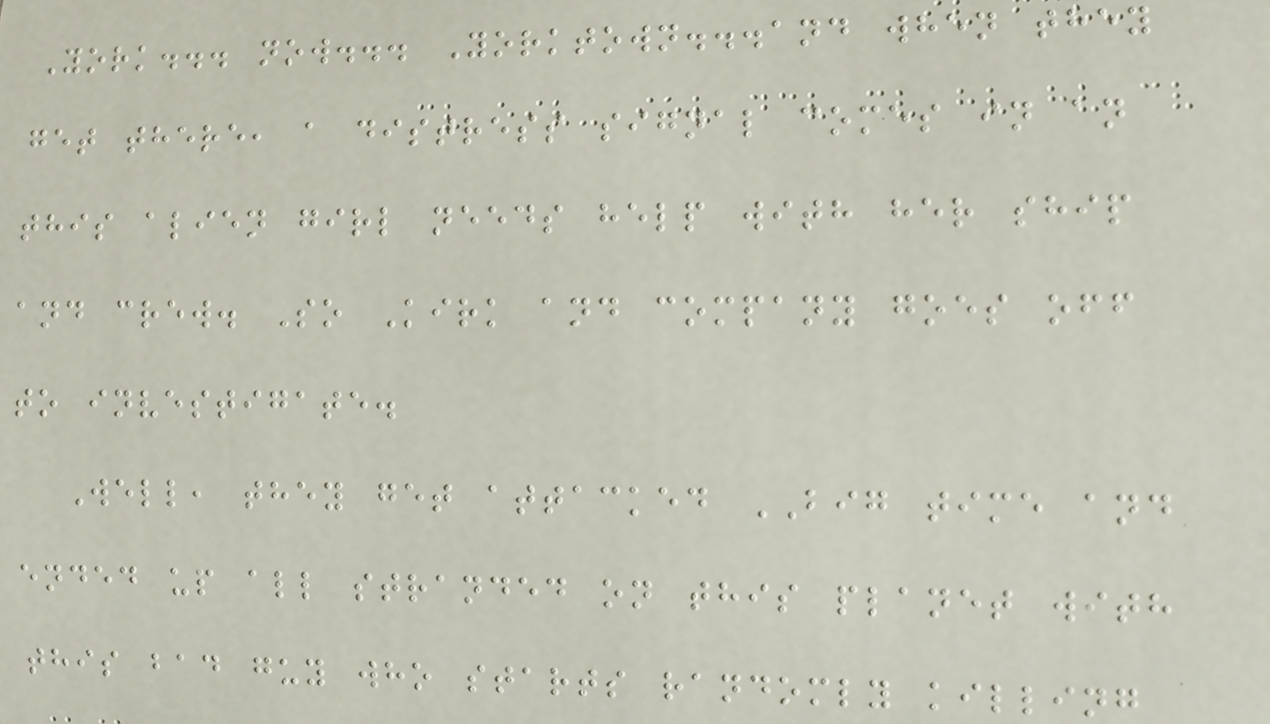York... now... Yorktown...and when they
get there, a distress signal comes in an
this alien girl needs help with her ship
and crew. So Kirk and company goes off
to investigate.
Well, they get attacked BIG time and
ended up all stranded on this planet with
this bad guy who starts randomly killing
